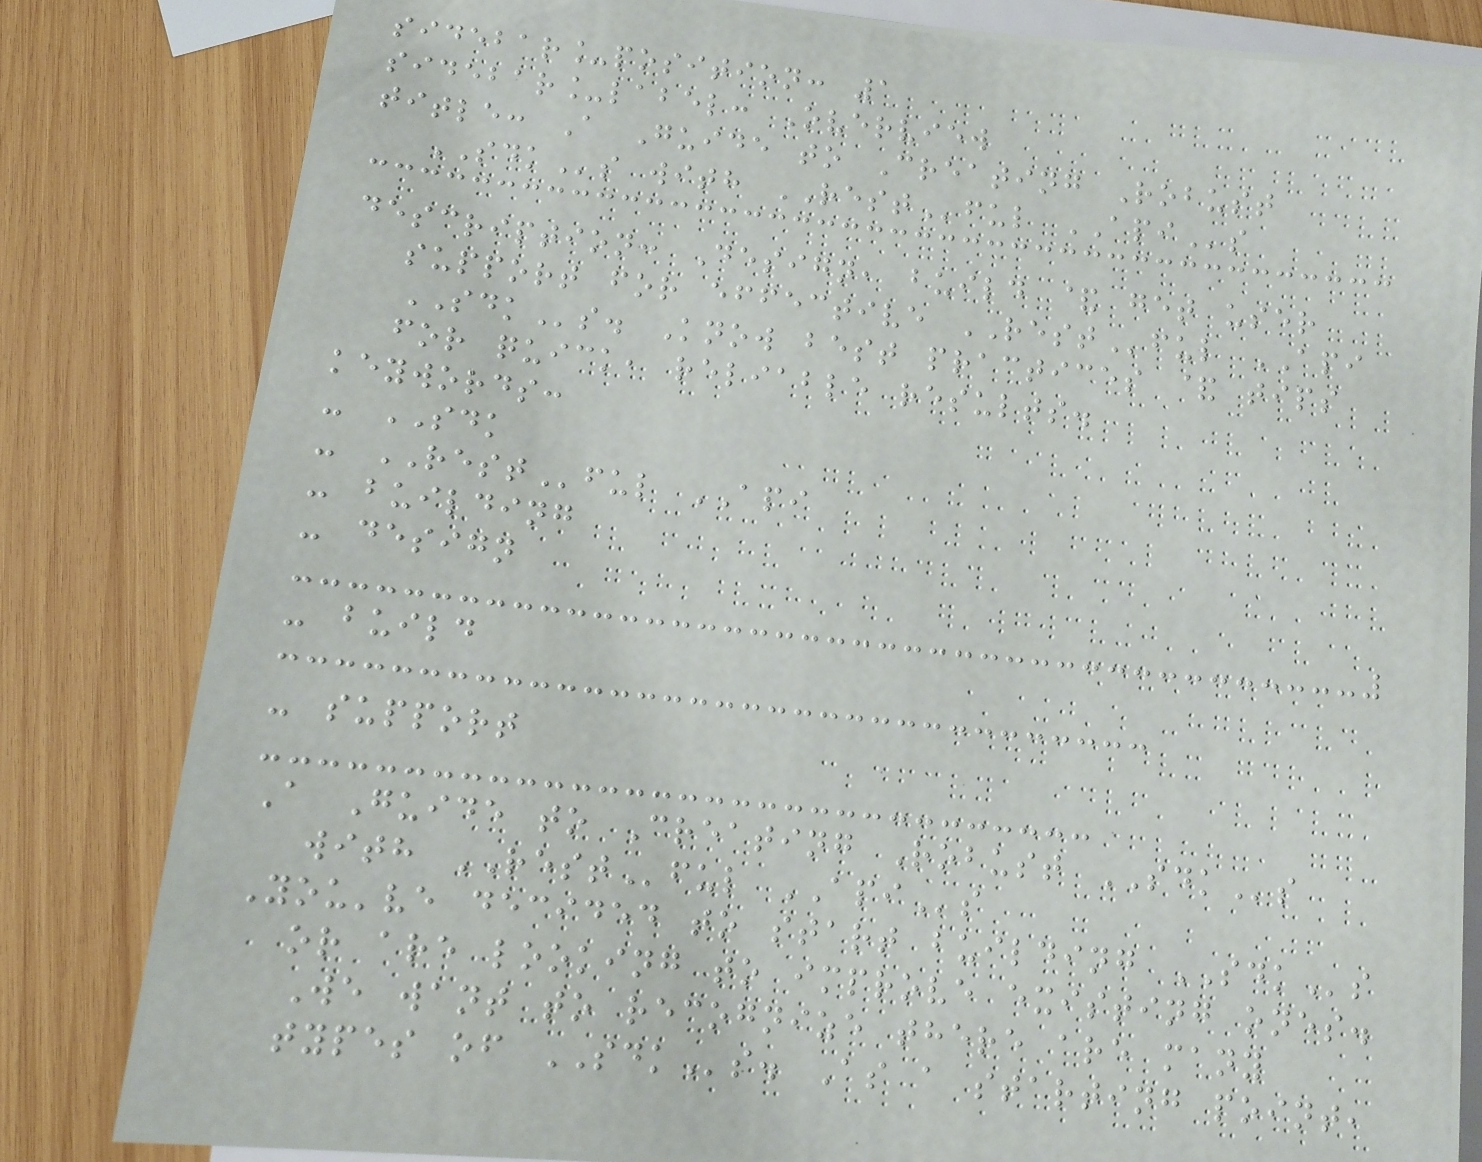sidebar_position: 1
sidebar_label: Overview
title: A Guide to Creating Robust
SDKs with RESTful APIs
description: Design, build & get user
support for effective RESTful API
SDKs. Know best practices & tips
for quick, reliable results.
keywords:
- SDK
- RESTful API
- building
- design
- build
- support
A Guide to Creating Robust SDKs
with RESTful APIs
You've decided to start building SDKs
or are looking to improve existing ones.
We want to recognize there are many
types of SDKs. As a starting point,
